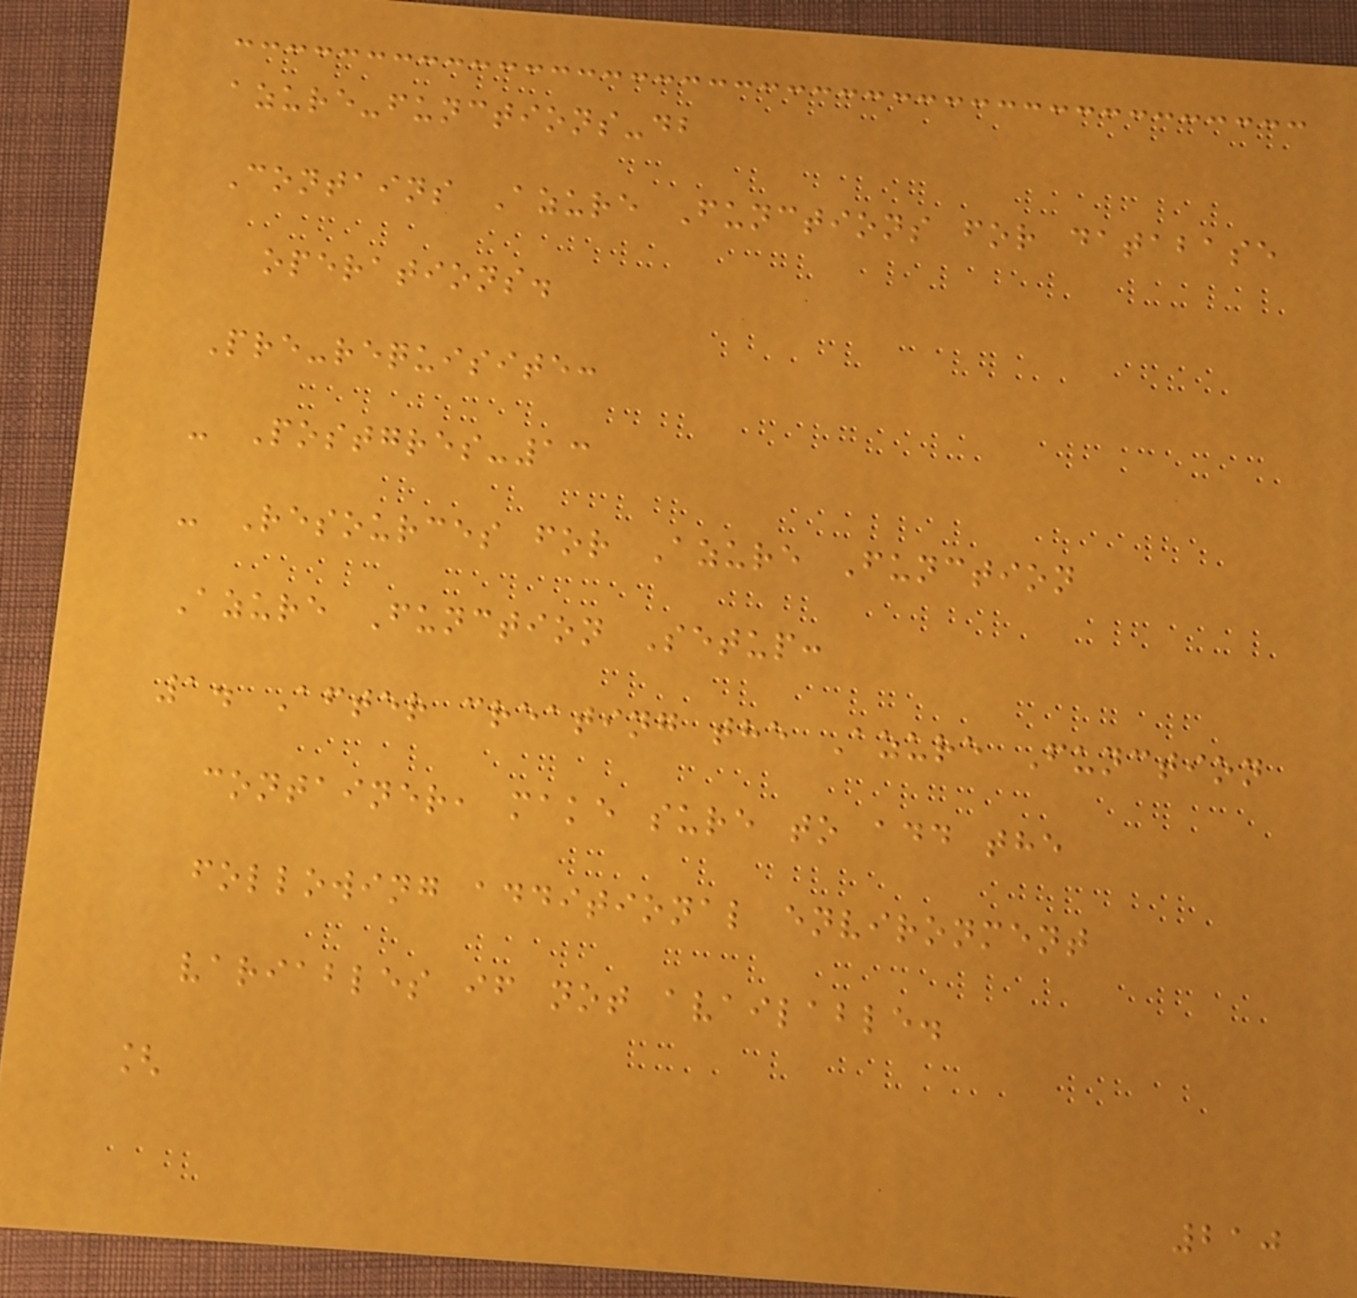azure-functions-db
Contains Azure Functions for database
operations.
Pre-requisite:
- Postgres-13
- Resources for Azure Function
Azure Function Setup:
1. After creating the Azure Function
container, make sure to add the
following additional environment
variables if not available.
[
210
